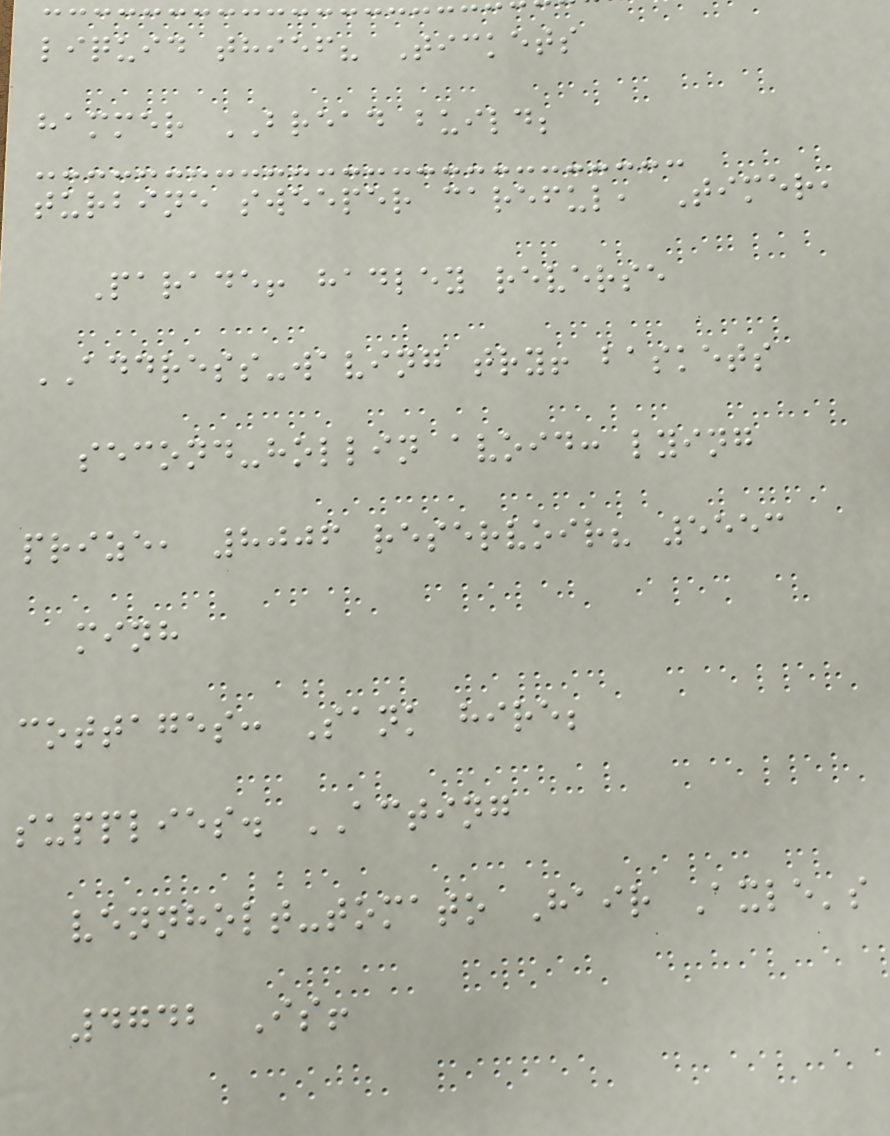liquid thief? Tickets
hammer BREAD build;
turbine sweeper careful, Timer,
Parade! hadley reverse
ADDRESS-waving try! baskets
second-hollin avoid: lying
prize, 8006 reservoir? 5553
minh
cottages: Sank hire;
supplies. ACTING
vennholt-tomato Hair Axle's
4742 Is!
